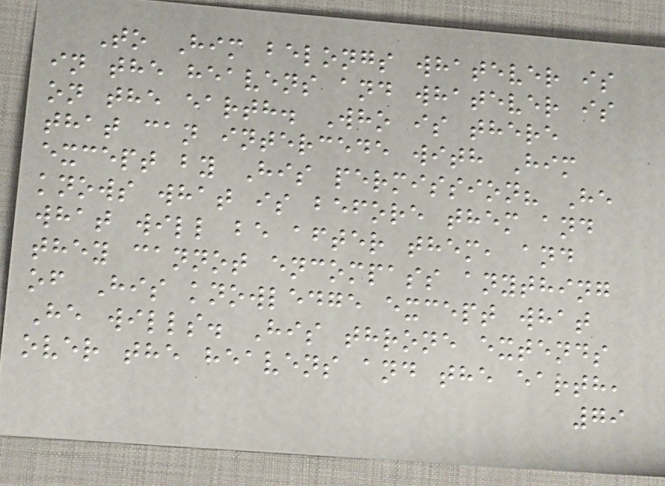To Him belongs whatever is
in the heavens and whatever is
on the earth. Who is there
that can intercede with Him
except by His permission? He
knows what is before them and
what will be after them, and
they cannot encompass anything
of His knowledge except what
He wills. His throne extends
over the heavens and the earth,
79
